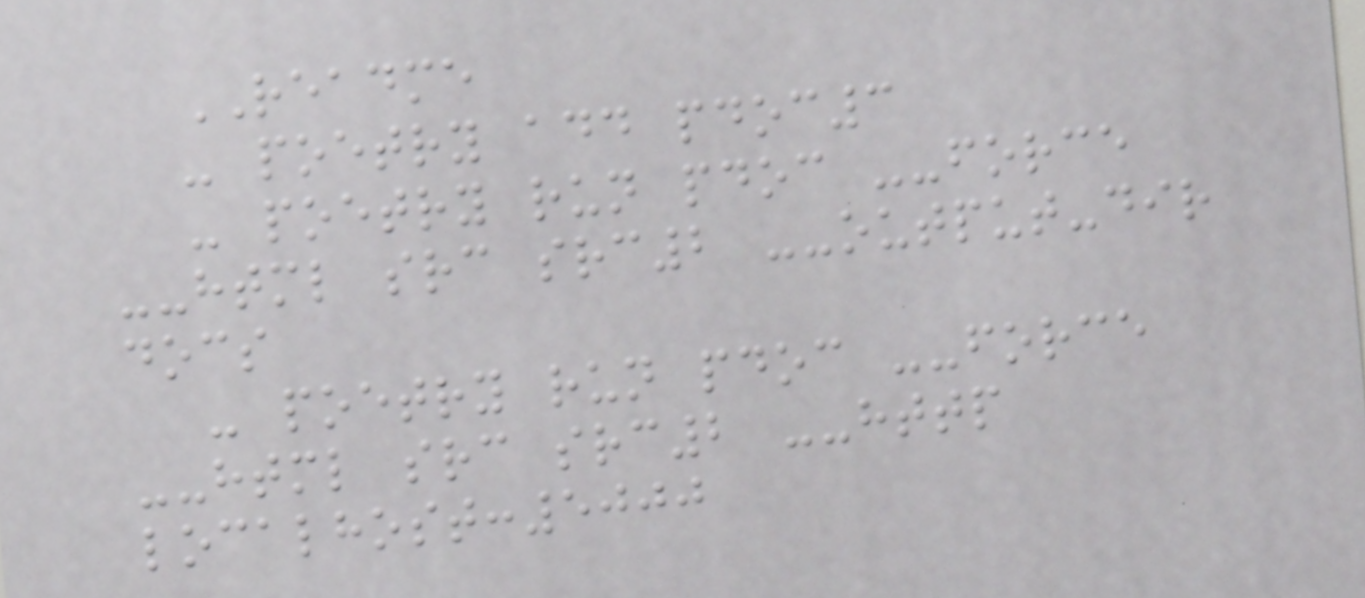README
- poetry add pdoc3
- poetry run pdoc --force
--html src src2 --output-dir
docs
- poetry run pdoc --force
--html src src2 --http
localhost:5000
